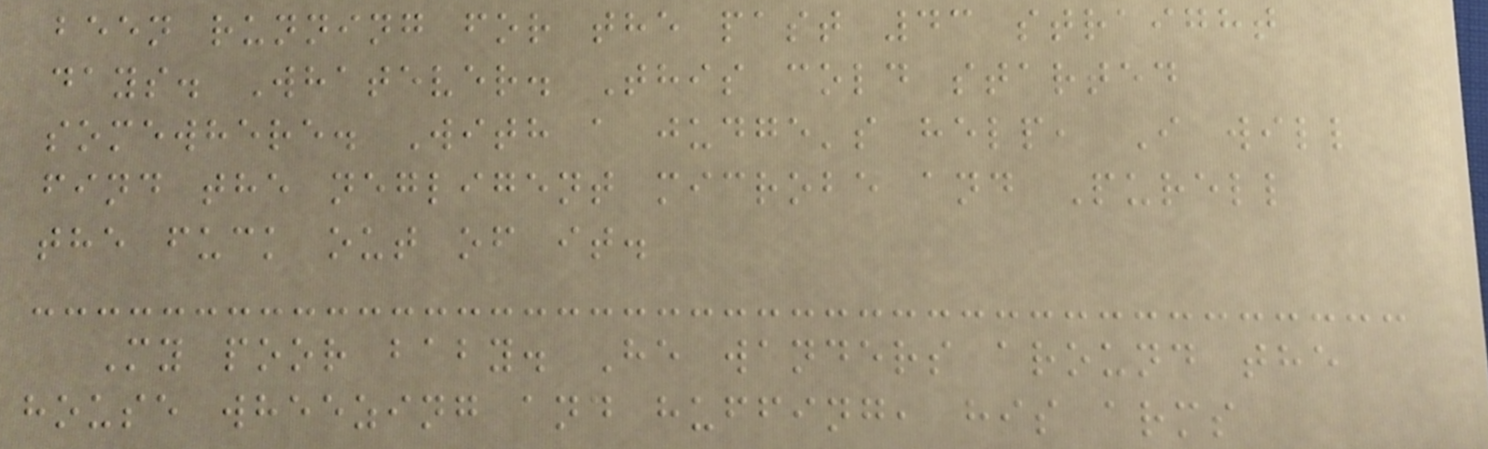been running for the past 43 straight
days. Whatever. This cold started
somewhere. With a judge's help, I will
find the negligent microbe and Purell
the fuck out of it.
My poor baby. He wanders around the
house wheezing and huffing, his arms
